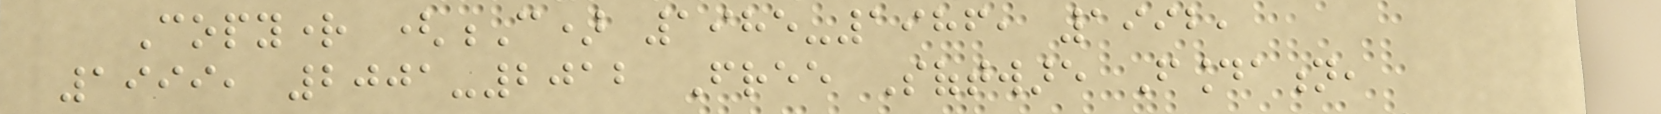Copyright (C) 1985-1986, 1992,
1999, 2001-2012 Free Software Foundation,
